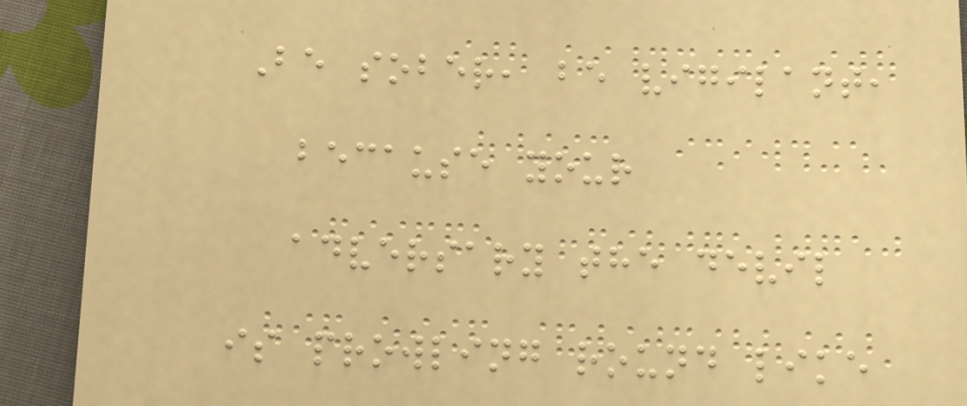Be sober, be vigilant,
because your
adversary the devil
is prowling round like
